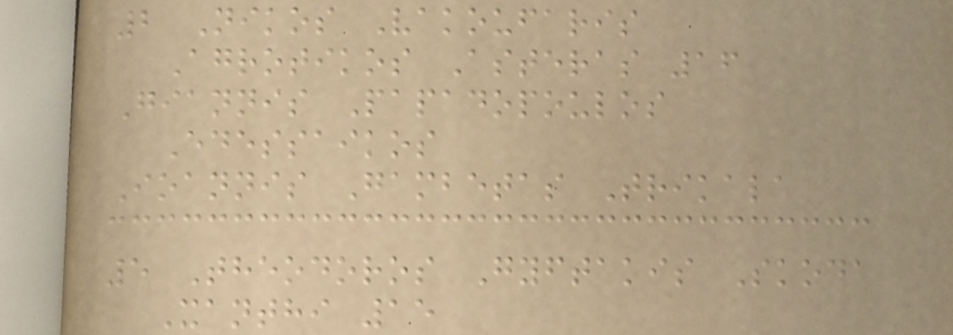2 Nikos Vakoufaris
Agrotikos Asteras 16
Giannis Papadopoulos
Edessaikos
Ioannis Gambetas Trikala
5 Theodoros Gyftakis Skoda
Xanthi 15
